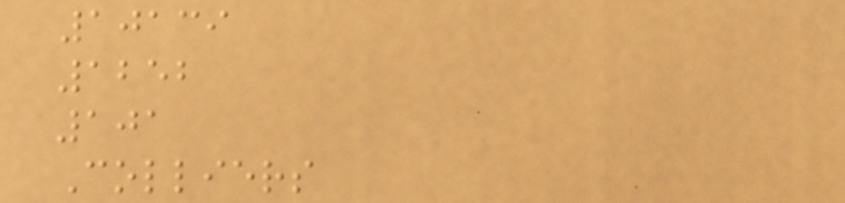10139
1252
101
Colliers
